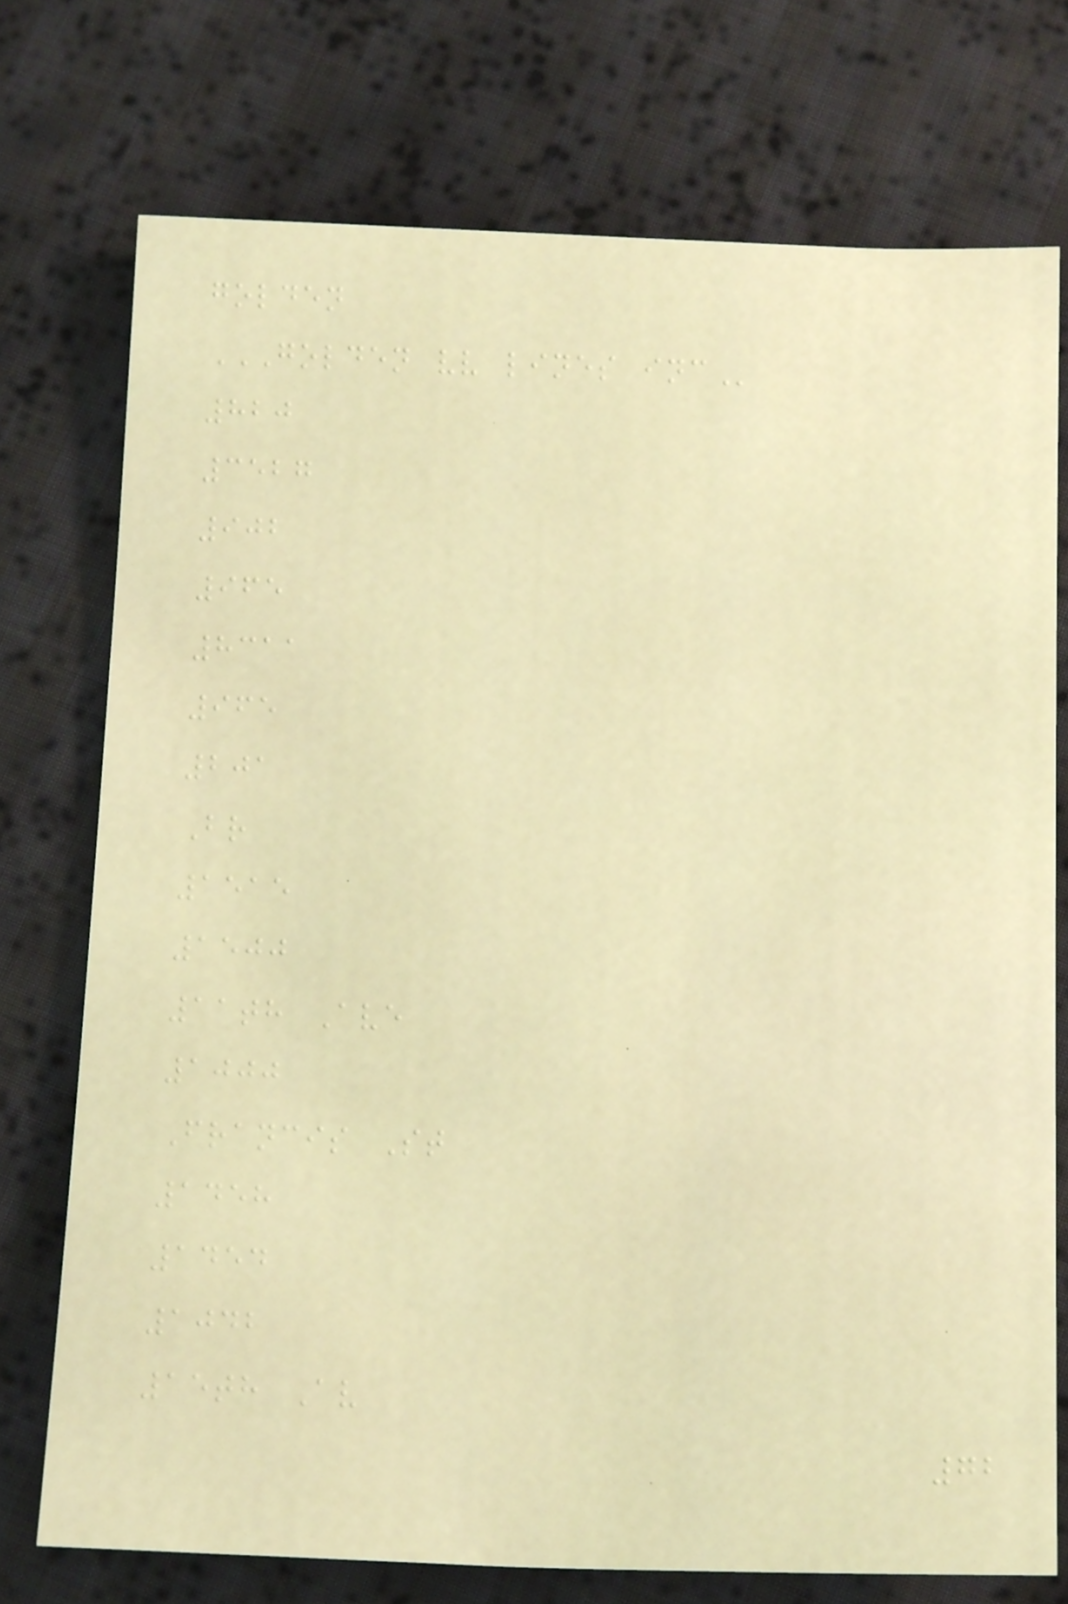golden
GOLDEN VV LINES INC
820
3527
902
965
8311
965
201
Br
1515
1500
11th Ave
1000
Francis St
1458
1454
1042
15th Av
72
